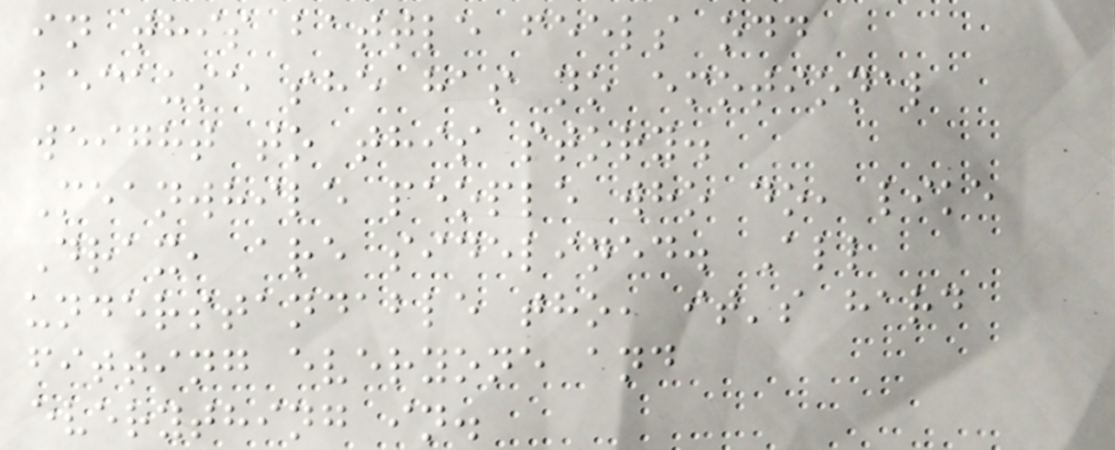in this battle feels odd
because she has no emotional
weight to this story.
Meanwhile people who do, like
Drax, are sidelined. All
understandable tho, it's hard
fitting everyone and
everything in.
